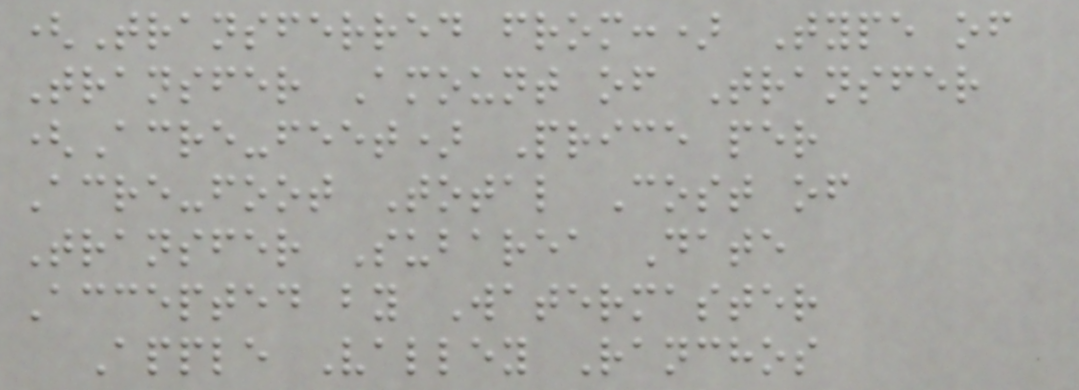(Transferred from:) Type of
Transfer Amount of Transfer
(Acre-feet) Price per
Acre-foot Total Cost of
Transfer Subarea Date
Accepted by Watermaster
Apple Valley Ranchos
